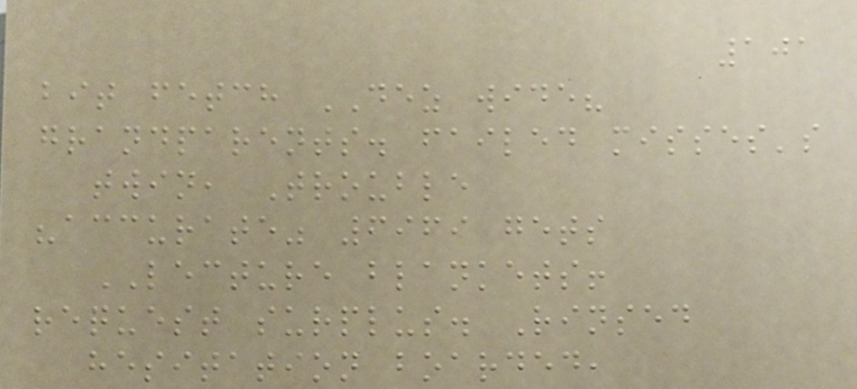101
bit fetch DEZ wide?
grandparents. failed misses's
twin, Trouble
"accurate" 6969 gets
LECTURE blankets!
request surplus. Rinsed
hesitation boarded,
